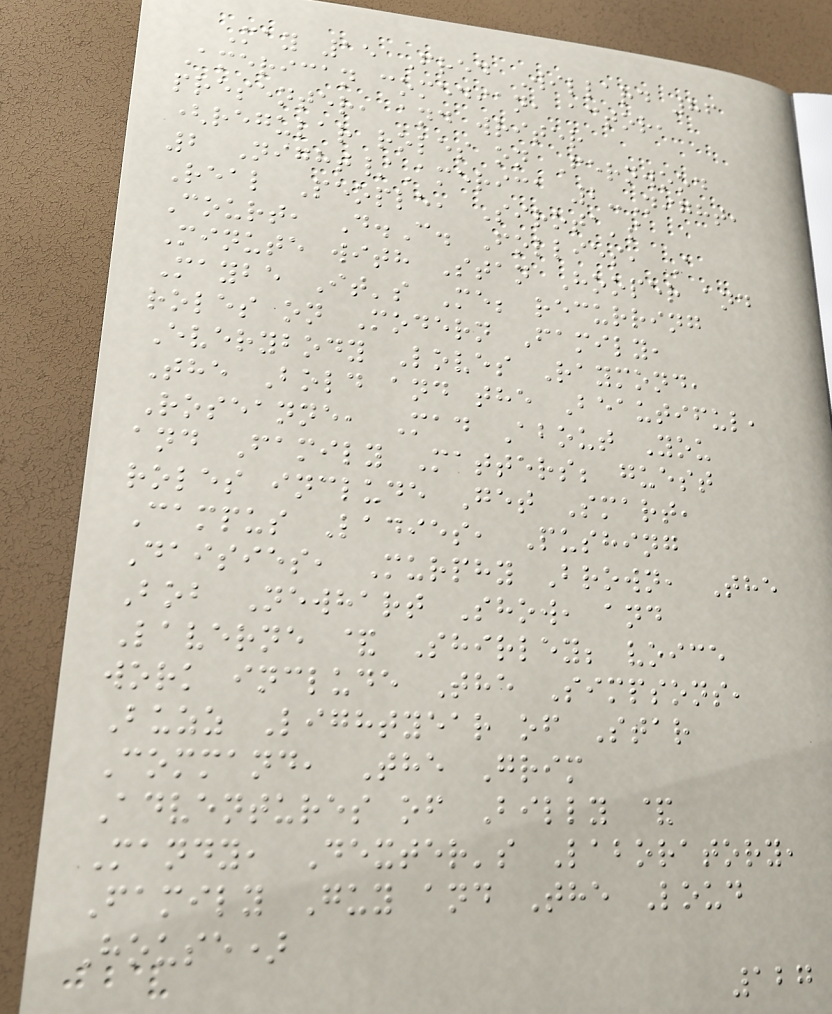May 15 Fred Willard 86
American comedian, actor,
presenter, and writer
(regular roles on Fernwood
2 Night/America 2-Night,
Real People, Sirota's
Court, D.C. Follies, A
Minute with Stan Hooper and
Maybe It's Me; recurring
roles on Modern Family,
Everybody Loves Raymond,
The Bold and the Beautiful,
Roseanne, Mad About You
and Family Matters; guest
roles include Get Smart,
Campus Ladies, Pushing
Daisies, Murphy Brown, The
Bob Newhart Show, and
Laverne & Shirley; voice
work include The Simpsons,
Buzz Lightyear of Star
Command, The Grim
Adventures of Billy &
Mandy, Dexter's Laboratory,
Family Guy and The Loud
House)
127
